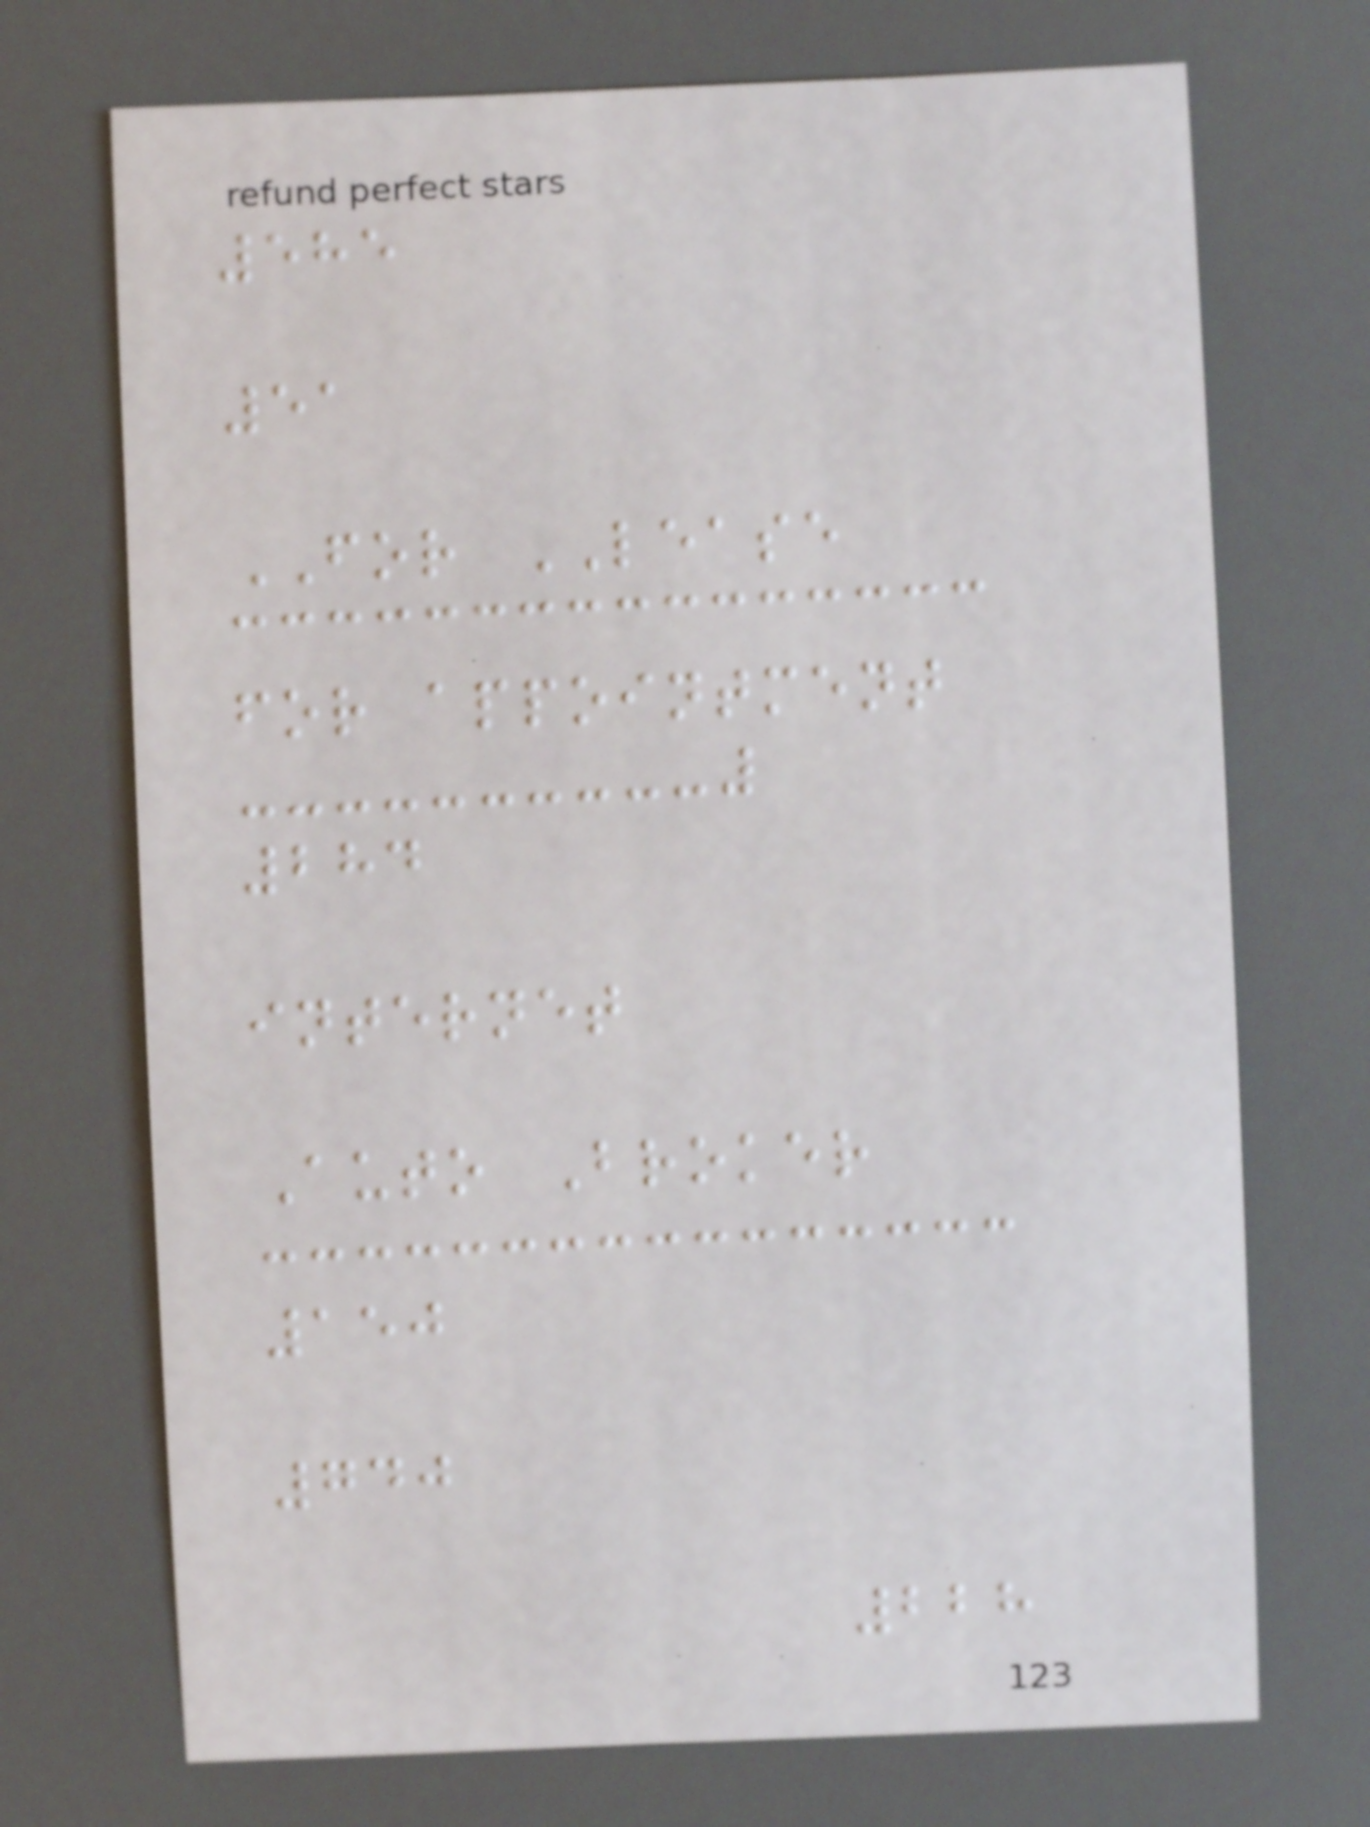585
51
FOR LEASE
for appointment
284
internet
Auto Broker
150
740
228
